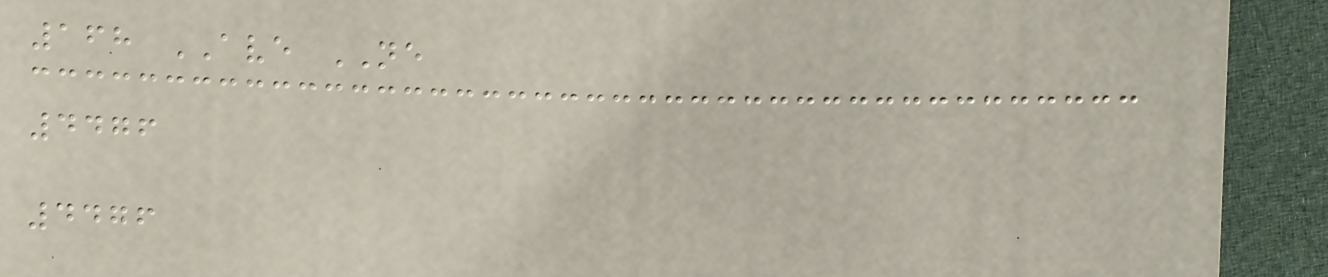168 AVE NE
4476
4476
